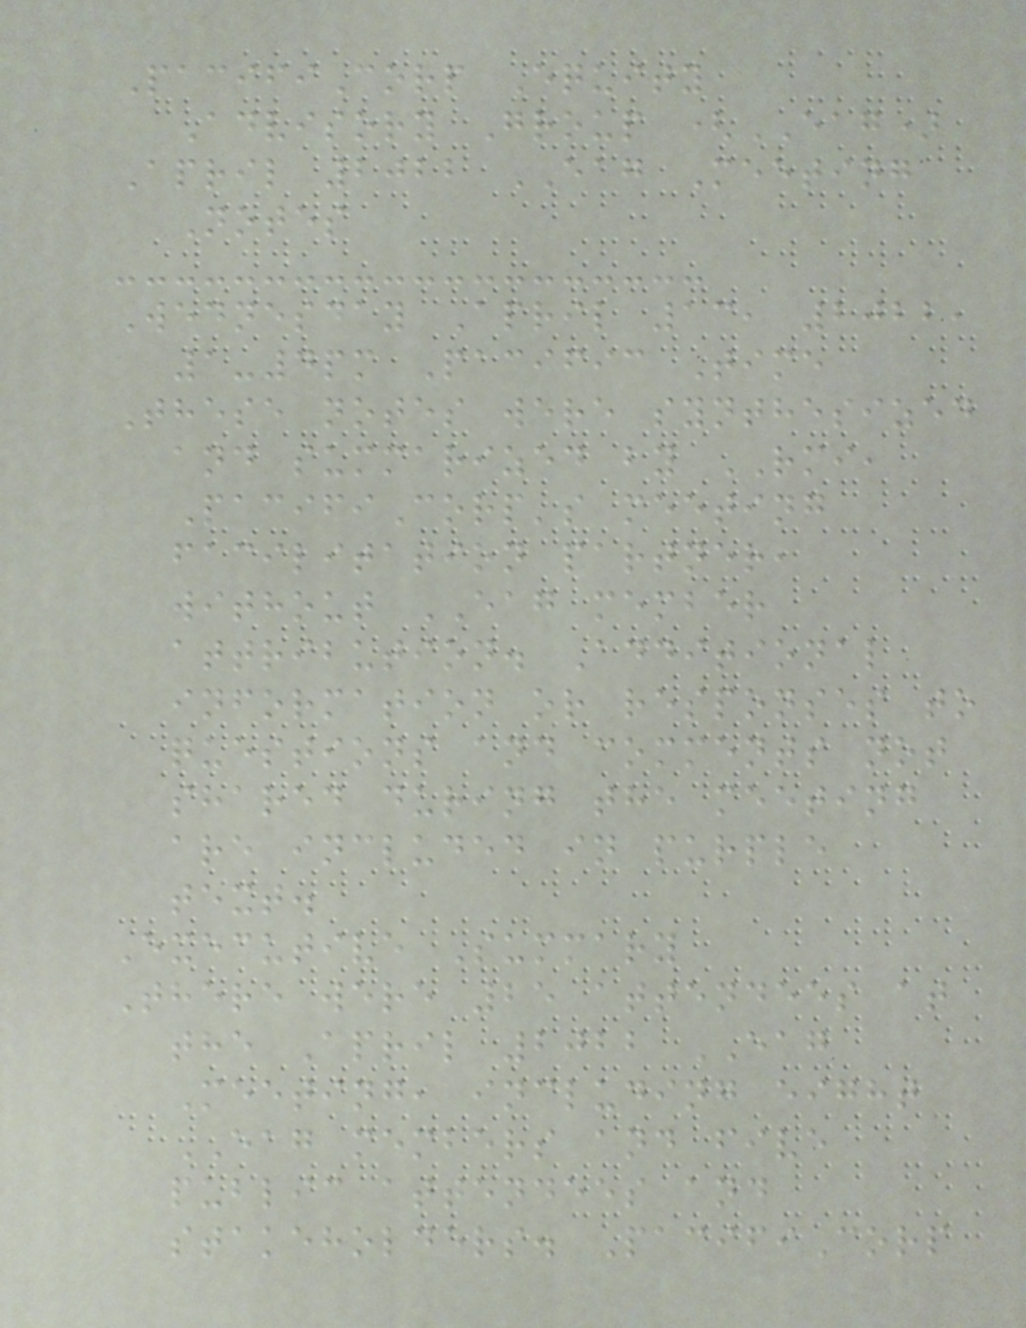PacifiCorp Equity
Advisory Group (EAG)
April 2022 EAG Meeting
Notes
Wednesday April 13, 2022,
1-4pm Pacific Time
These notes were synthesized
and summarized by RMI,
PacifiCorp's meeting
facilitation partner,
without EAG member
attribution. Additional
information or responses to
questions and comments not
shared during the meeting
are included in purple
text.
Executive Summary
There were 25 attendees at
the April 2022 EAG
Meeting, including eight
EAG members and five
public attendees and
stakeholders. PacifiCorp
